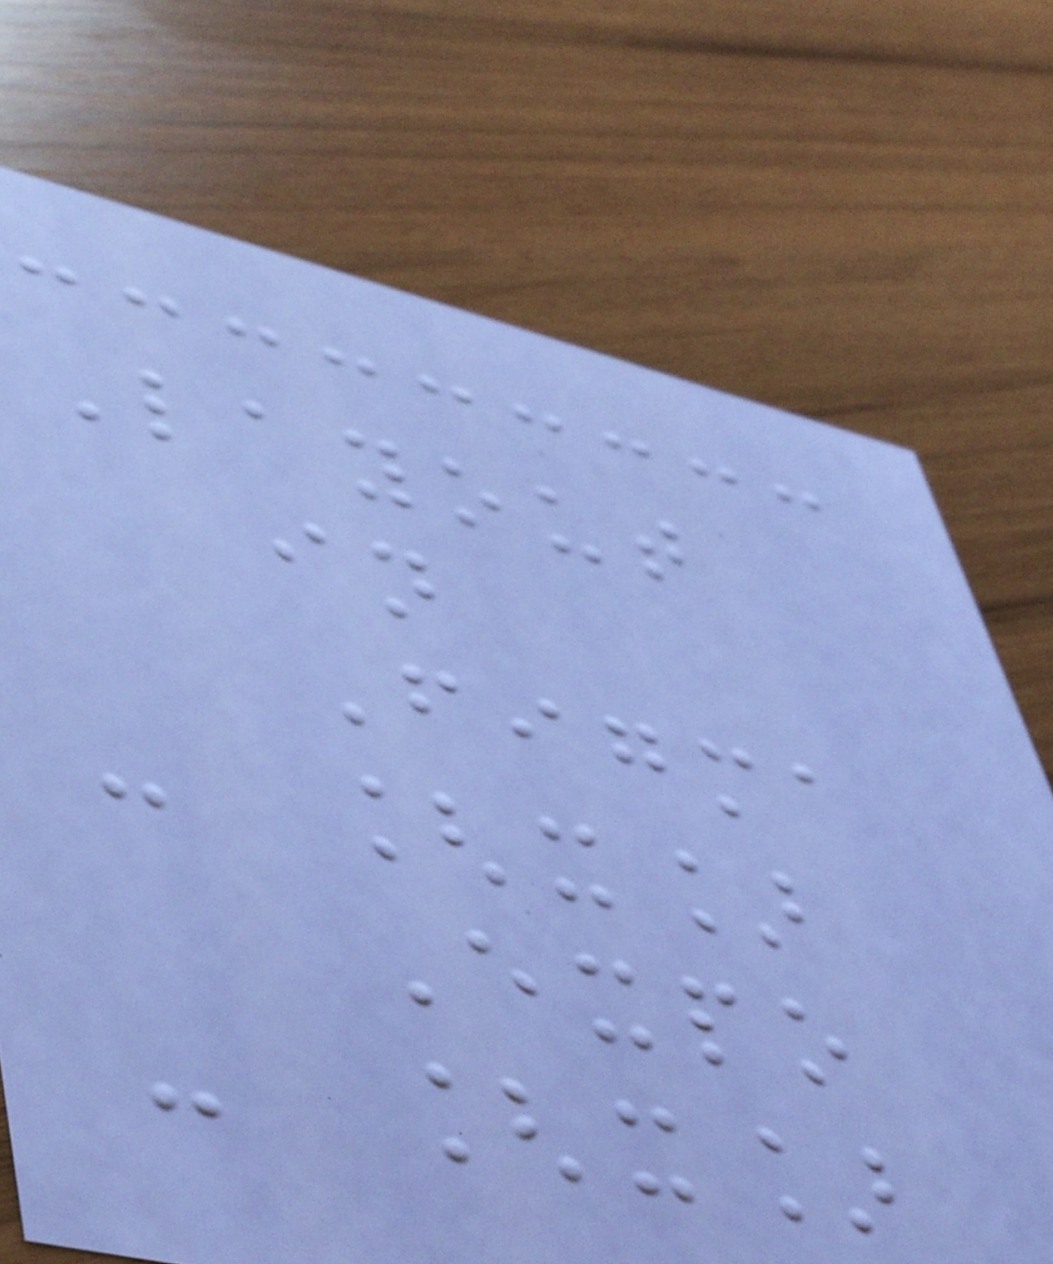Layout
in
Figma
- [x]
Expo
- [x]
